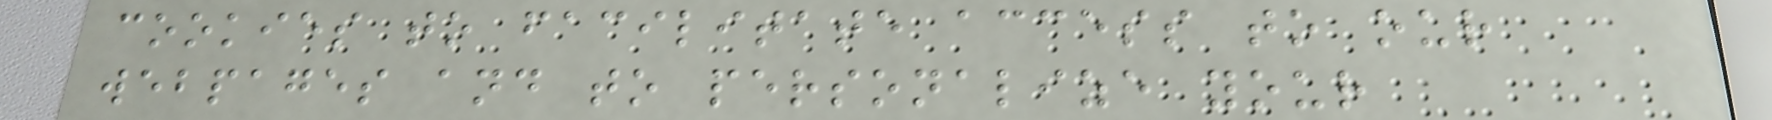cookies to facilitate access to our
webpages and to personalize your
